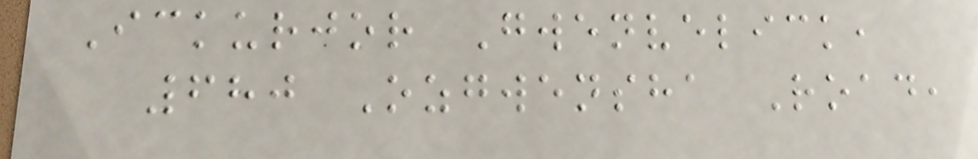Ickurjor Gwenvelick,
680 Ozgwensha Road,
